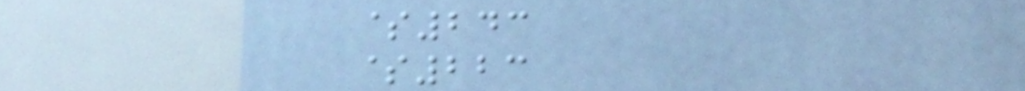$243
$223
